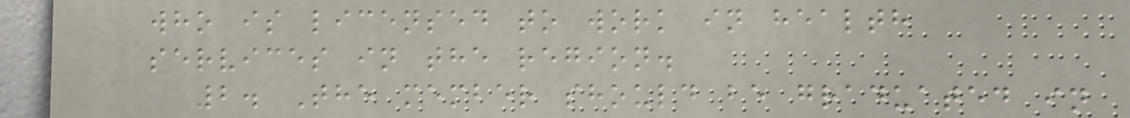who is licensed to work in health
services in the region.
2. The member should be graduated in
